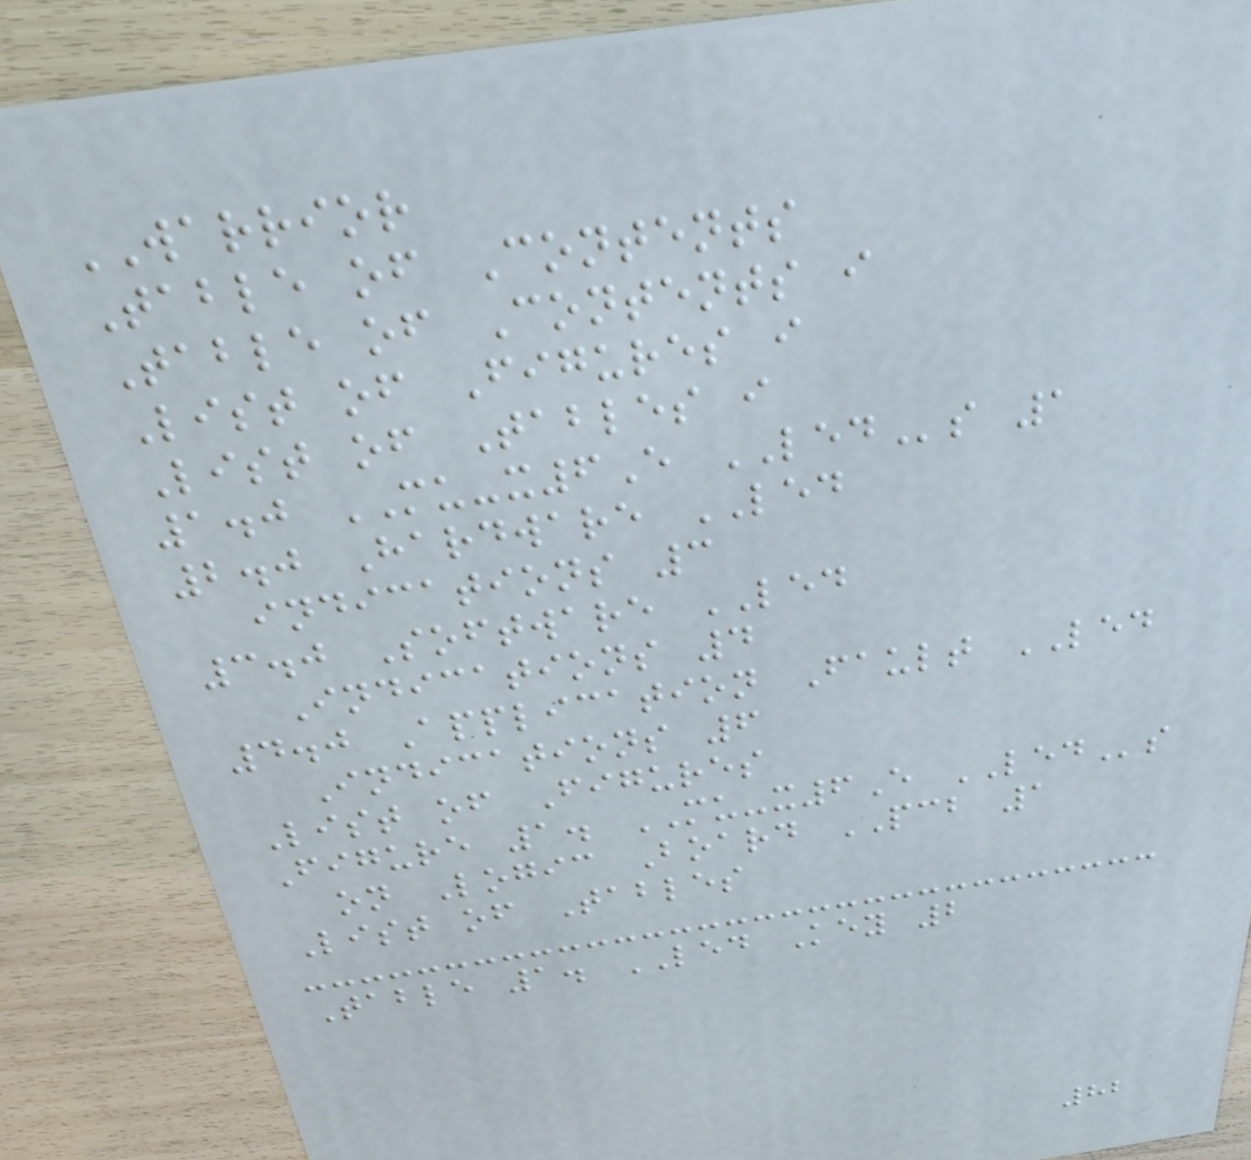WARRIOR
Table of Contents
Table of Contents i
List of Figures i
List of Tables i
1.0 MU-x6E LEDs 1
2.0 Hardware LED
indications 3
3.0 Software LED
Indications 4
4.0 Application Fault LED
Indications 6
List of Figures
Figure 1. MU-x6E LEDs
on Logic Board PCB 1
List of Tables
Table 1. LED Key 2
82
